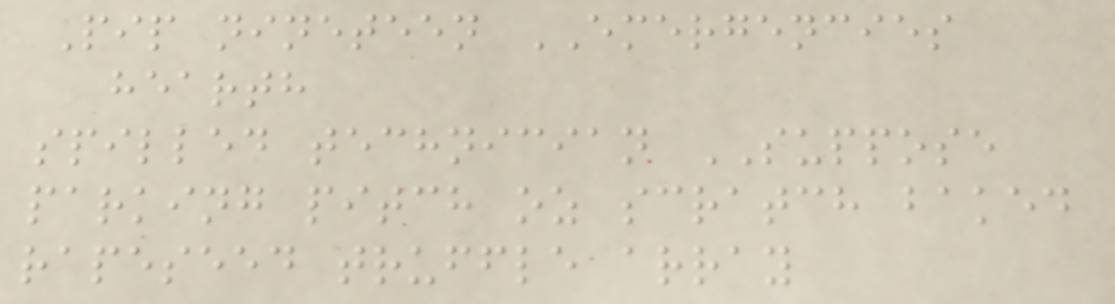Pip nineteen EMERGENCIES
hearth
spilled technician SUPPOSE
parking pitch oz scratch baked
rapeseed truffle array
